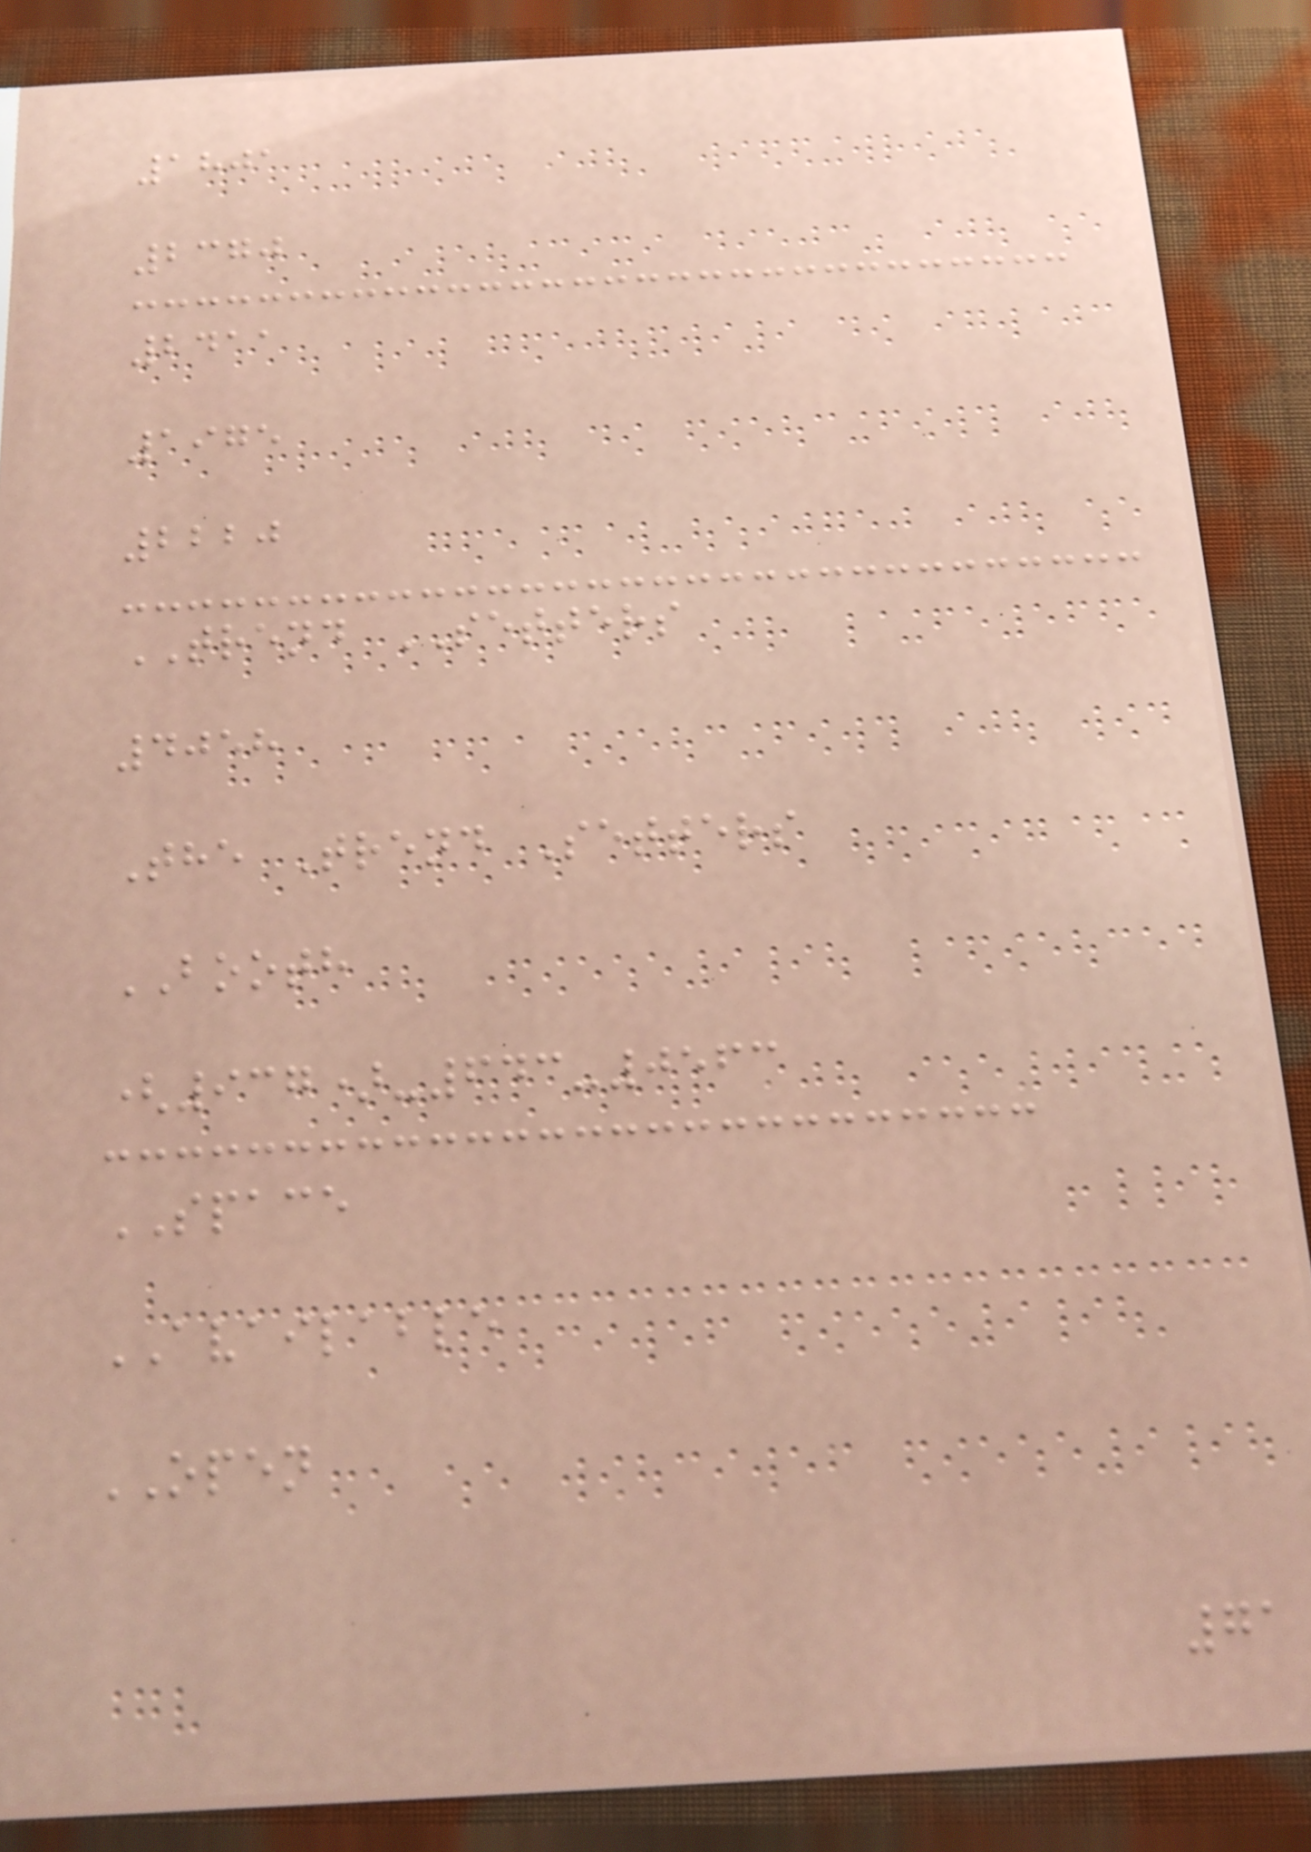1801
2370
2411
1975
2220
TREND SETTERS
4058
The Trend Setters
BOOTH
(937)-643-0563
SPACE
AVAILABLE
OPEN
71
